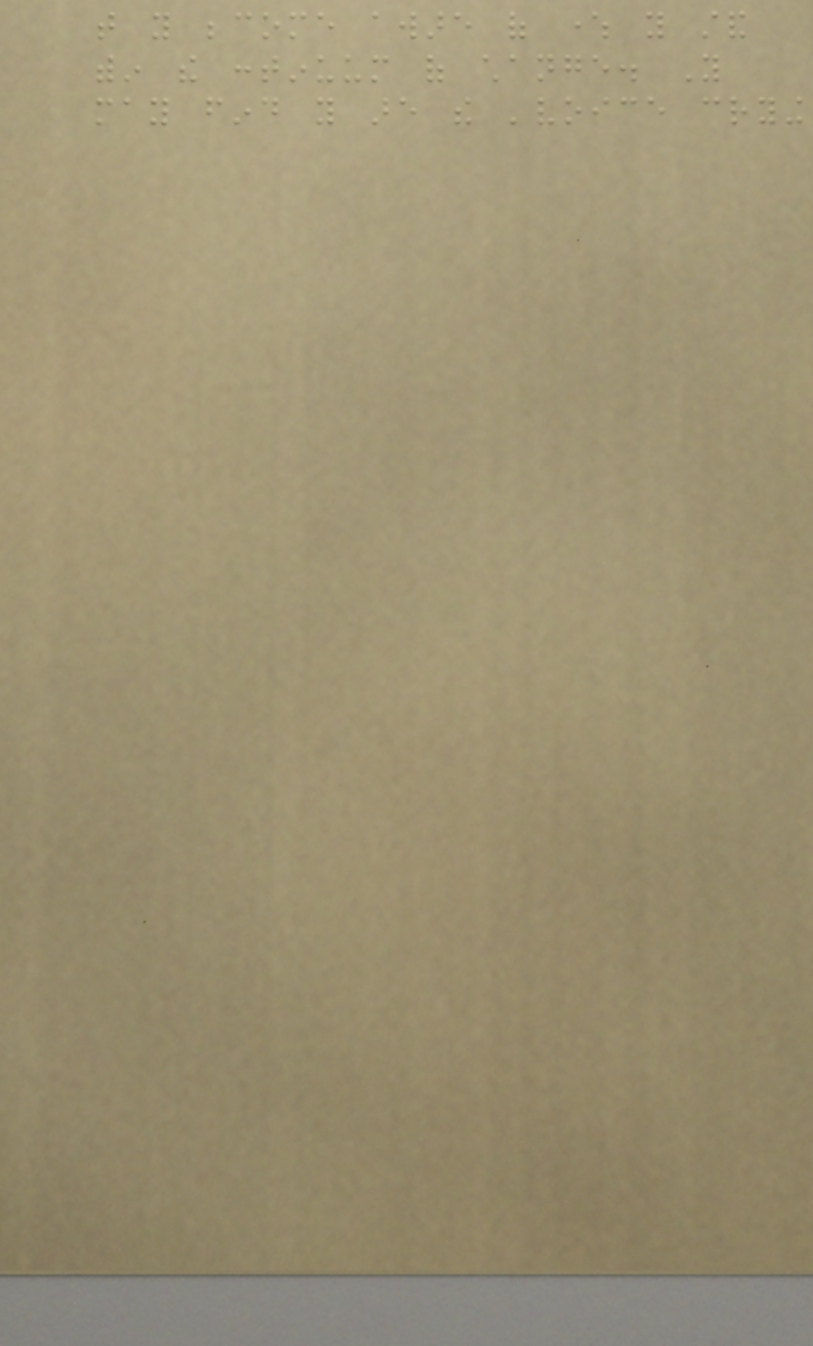that you become aware of where you stand
within the continuum of change. You
may find you are the 'voice crying
